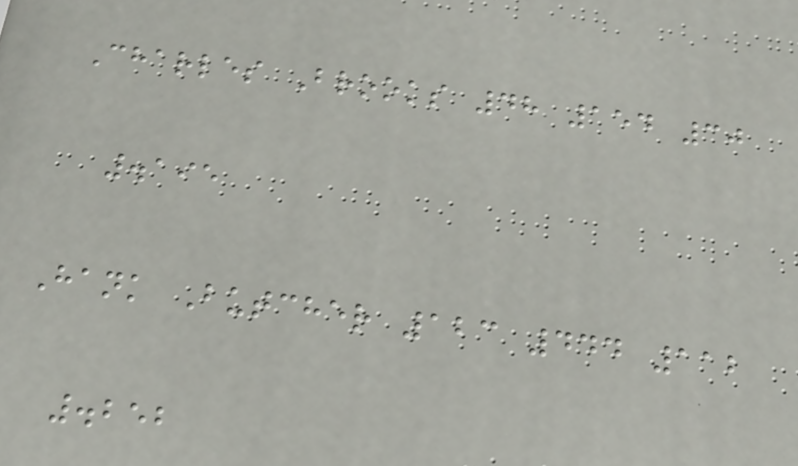Charles Brooks 48 154 30
.195
Hank Butcher 123 444 112
.252
